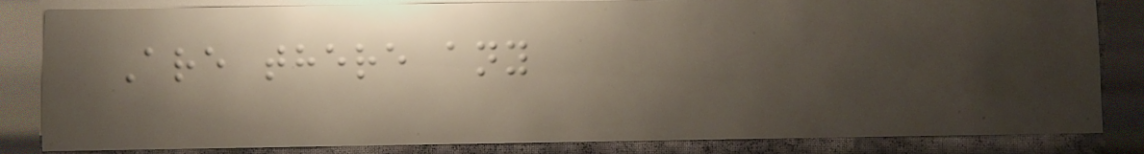Are there any
